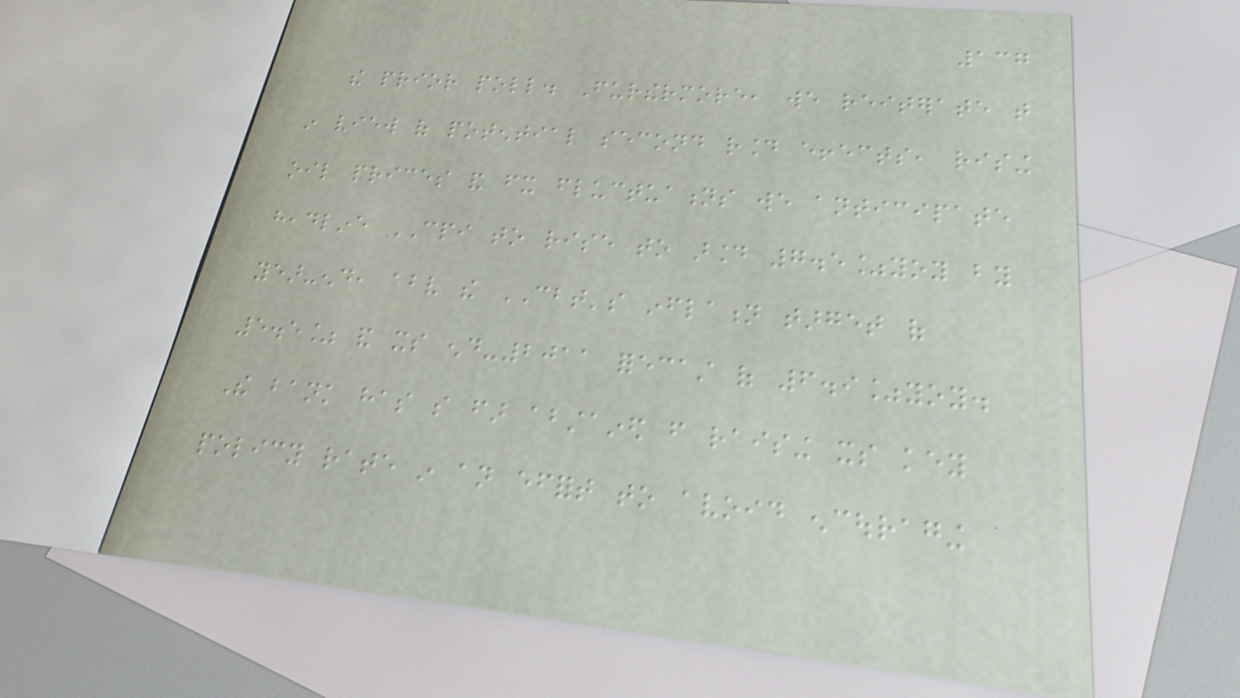137
the prior poll. Furthermore, we reiterate that
in view of potential second round effects, rising
oil prices and fx fluctuations we anticipate
headline CPI to rise to around 7.5%yoy by
year-end, above the CBT's inflation target of
5.5% and its end-2011 forecast of 6.9%yoy.
The bank has so far abstained from raising its key
policy rate in an effort to avoid encouraging
